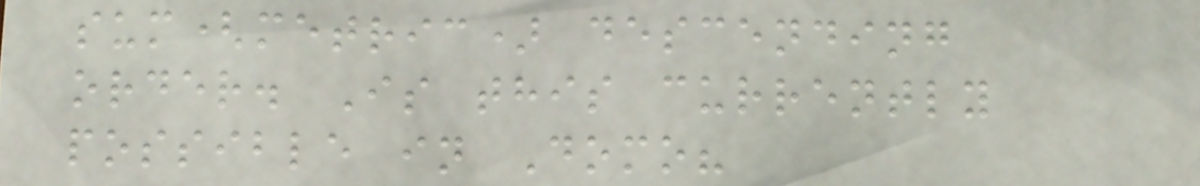sum(metric) descending
order. Is this currently
possible in Domo?
